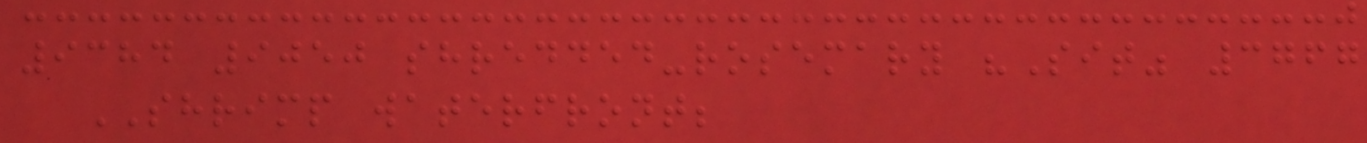9384 9050 shredded-rosemary "Sit" 3767
SHRIMP waterfront;
